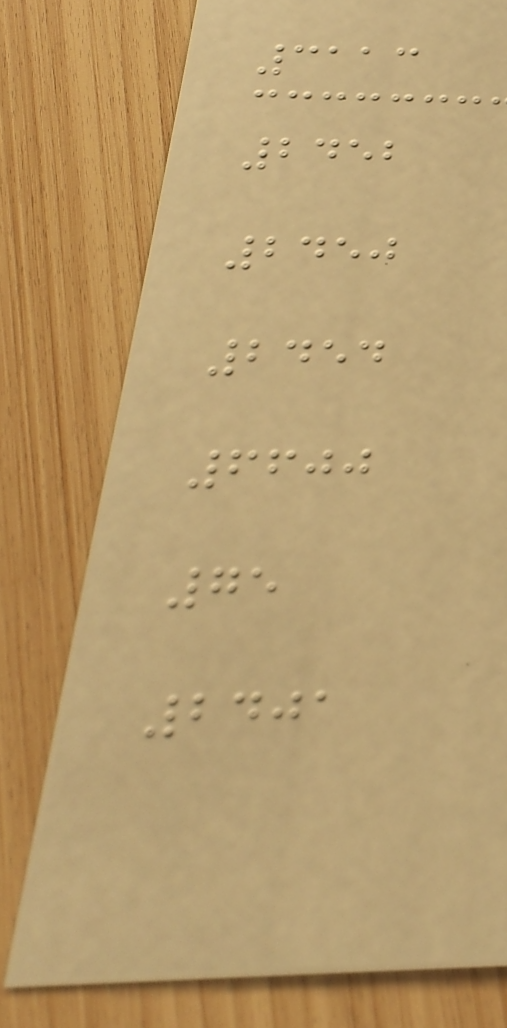3113
2452
2450
2454
6600
75
2401
